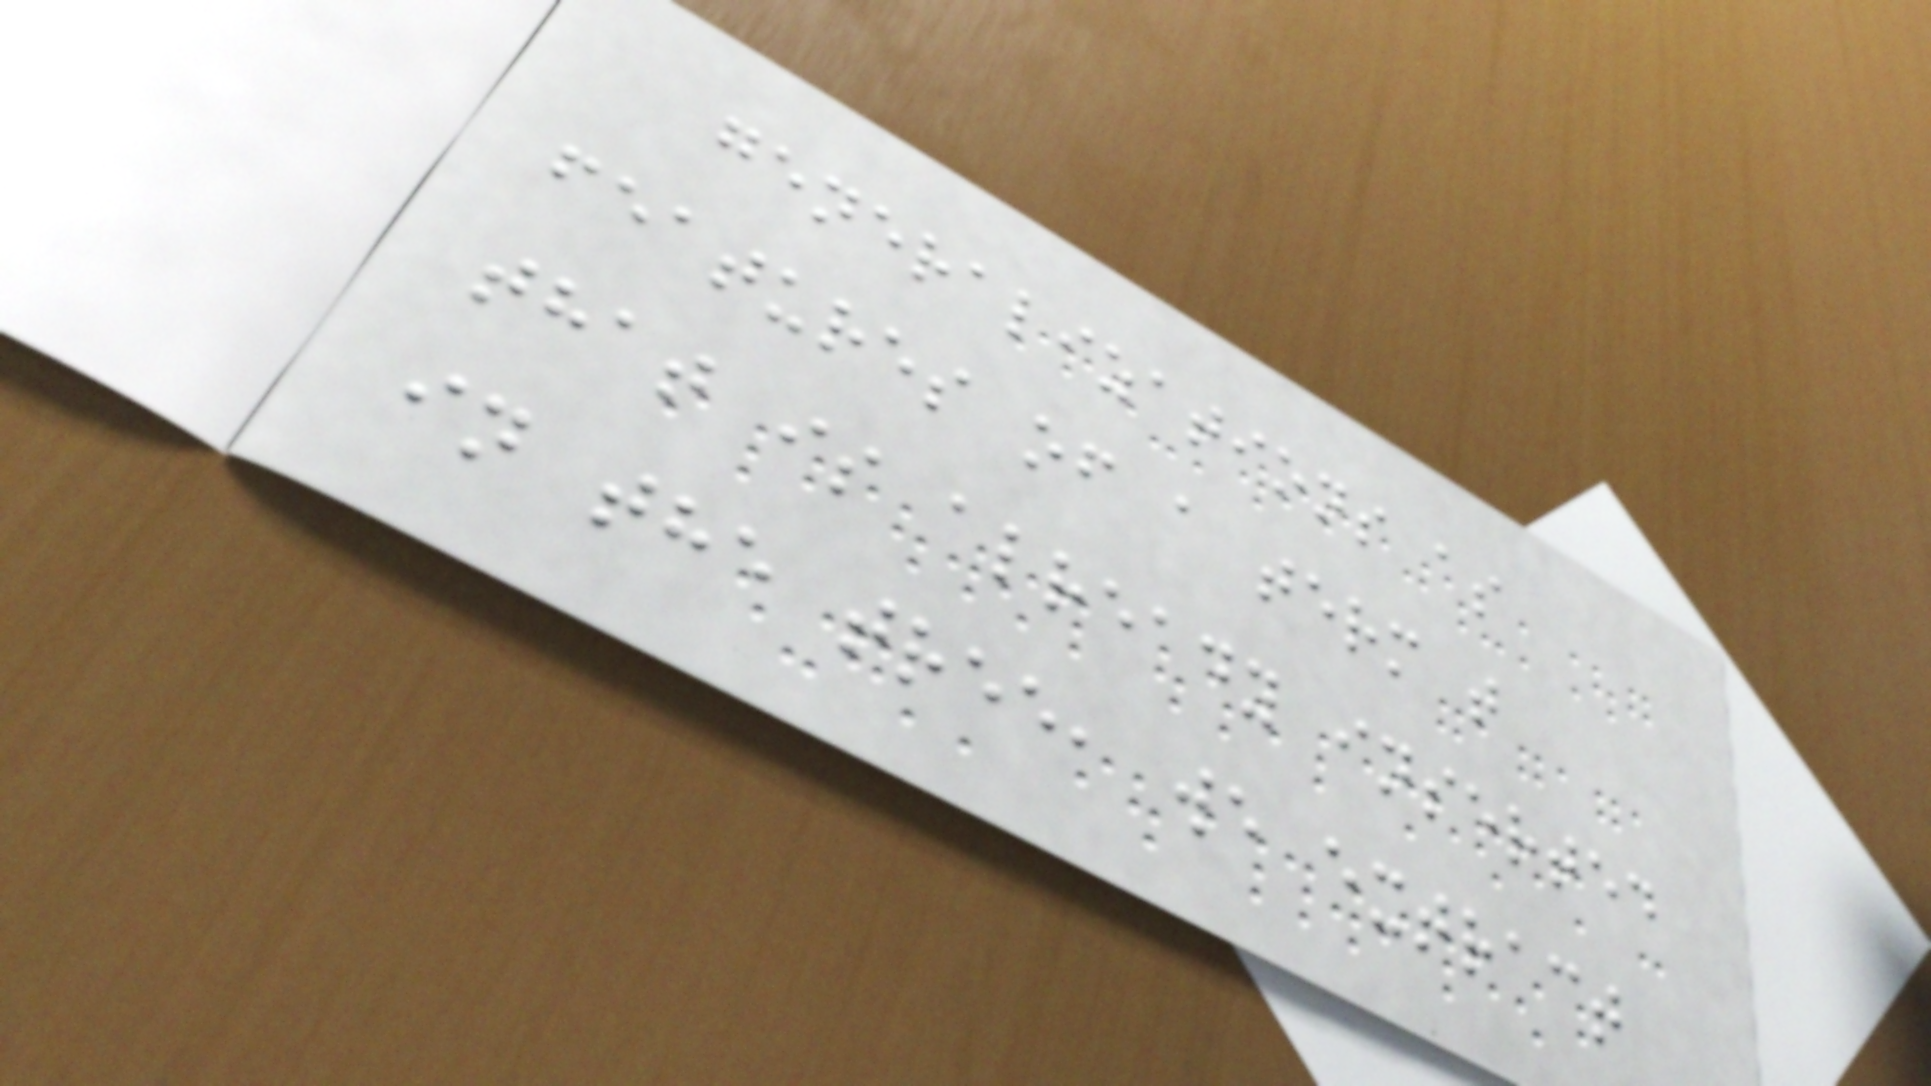generalizations as
features of a term t
that is already inserted
in the tree, we extract
